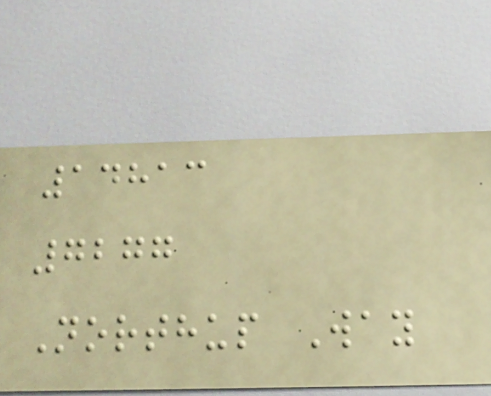14813
7277
Northup Way
